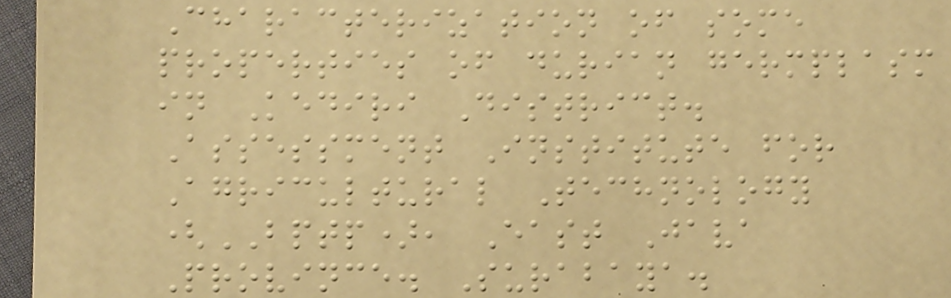Characterization of some
properties of durian germplasm
in Kediri District.
Assessment Institute for
Agricultural Technology
(BPTP), East Java
Province. Surabaya.
